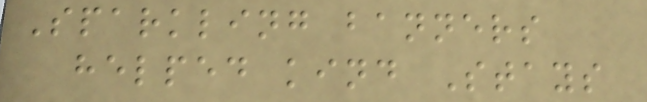Sparkling banners
helped kind Stays
